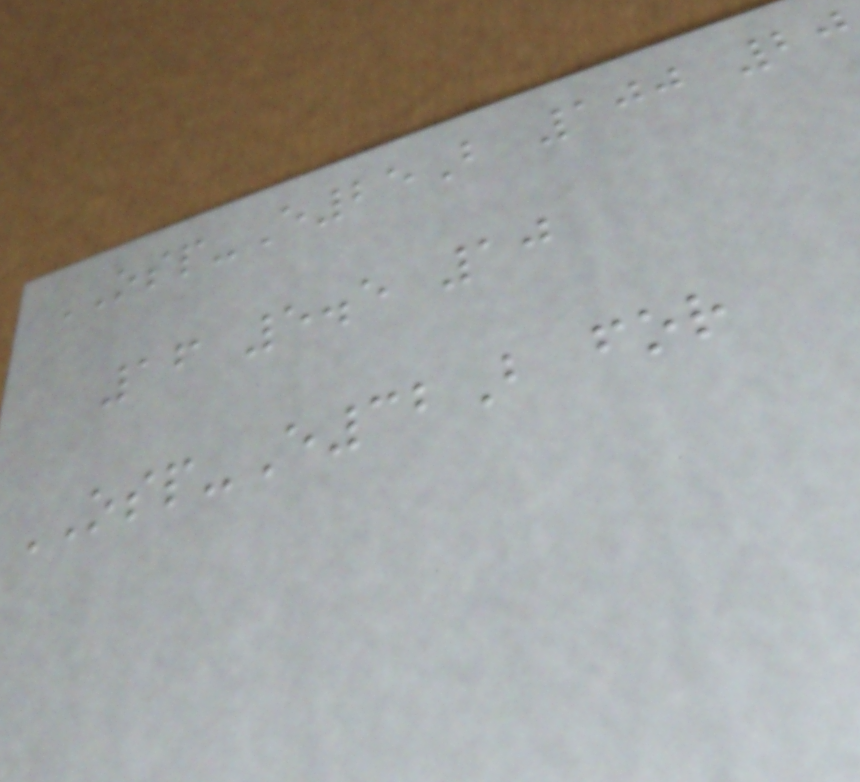OSP-E25B 100 20
16 5.5 10
OSP-E32B for
